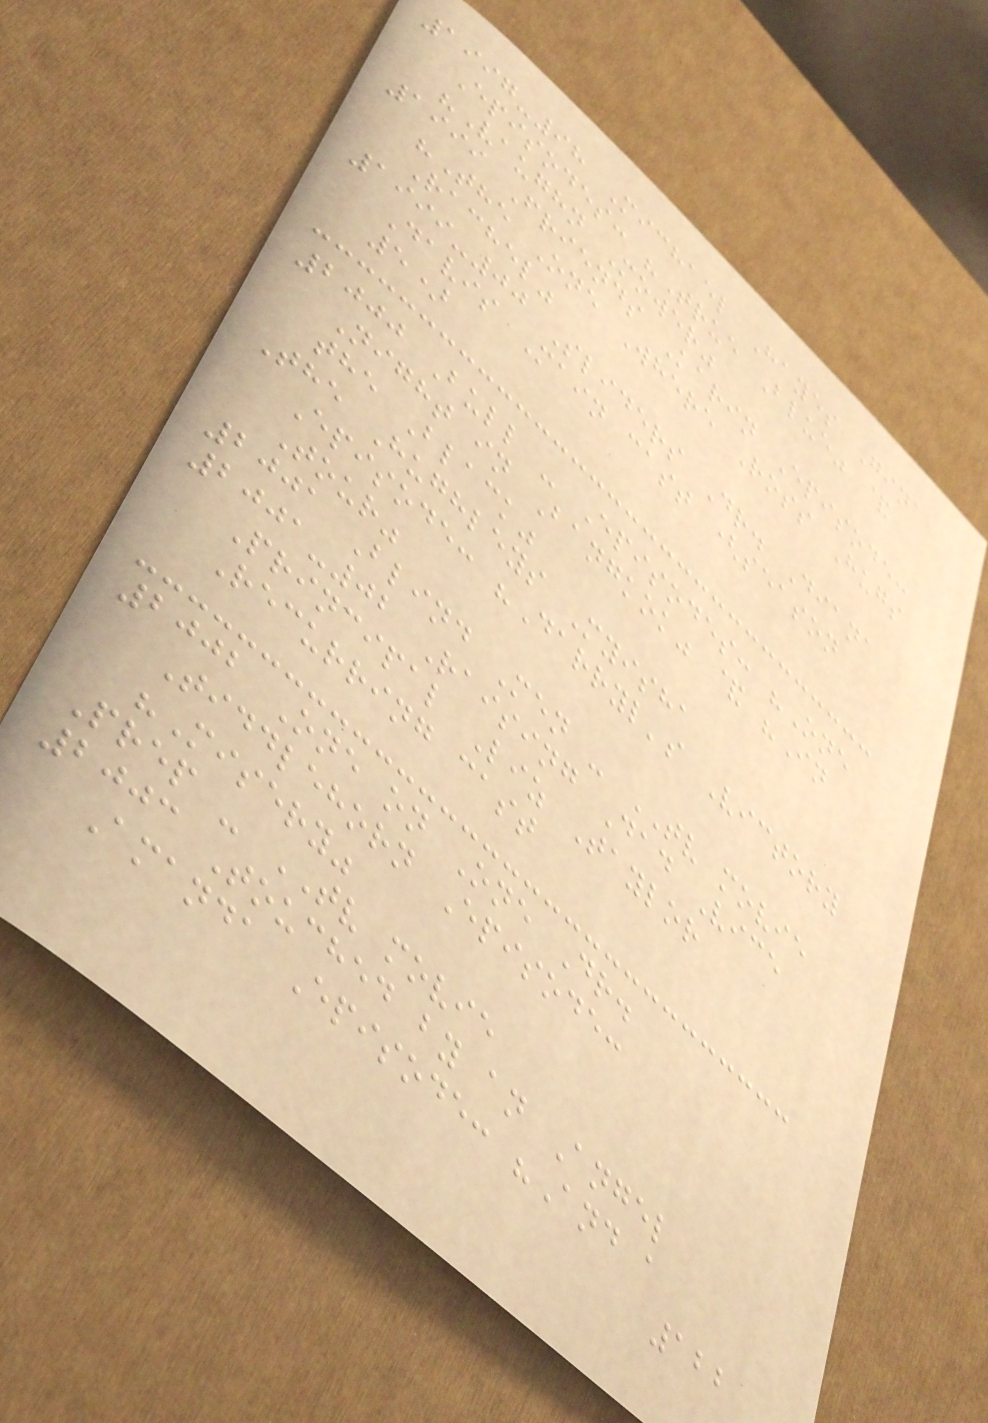1997-98 Michael Hayes Gina
Episodes: "True Blue" &
"Vaughn Mower"
1999 Friends Karin Episode:
"The One Where Ross Hugs
Rachel"
1999-00 Sliders Dr. Diana
Davis Main cast (season
5)
2000 Bull - Episodes: "One
Night in Bangkok" & "In
the Black"
The Hughleys Myisha
Episode: "Darryl's Victory
Tour"
2001 Blind Men - TV movie
2001-02 Raising Dad Vice
Principal Liz Taylor
Recurring cast
2002 One on One Dr.
Tiddlehorn Episode:
"Misery"
Prep - TV movie
2003 Touched by an Angel
Amanda Episode: "And a
122
